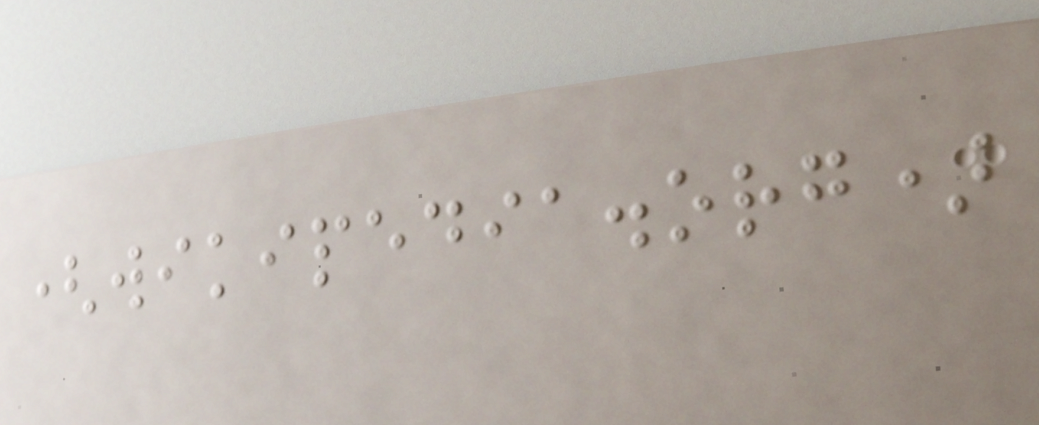(wikipedia.org)
